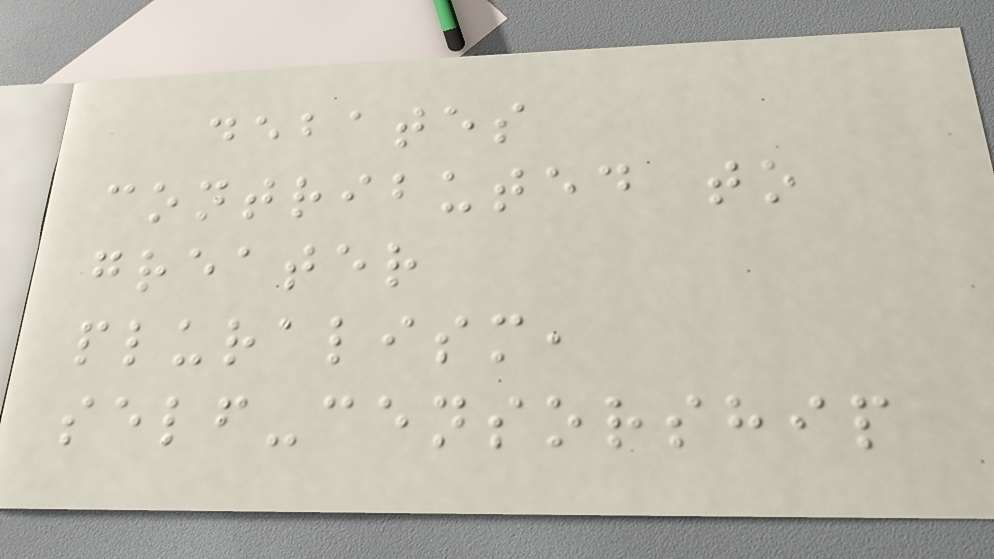debates
contributed to
greater
pluralism,
self-censorship
